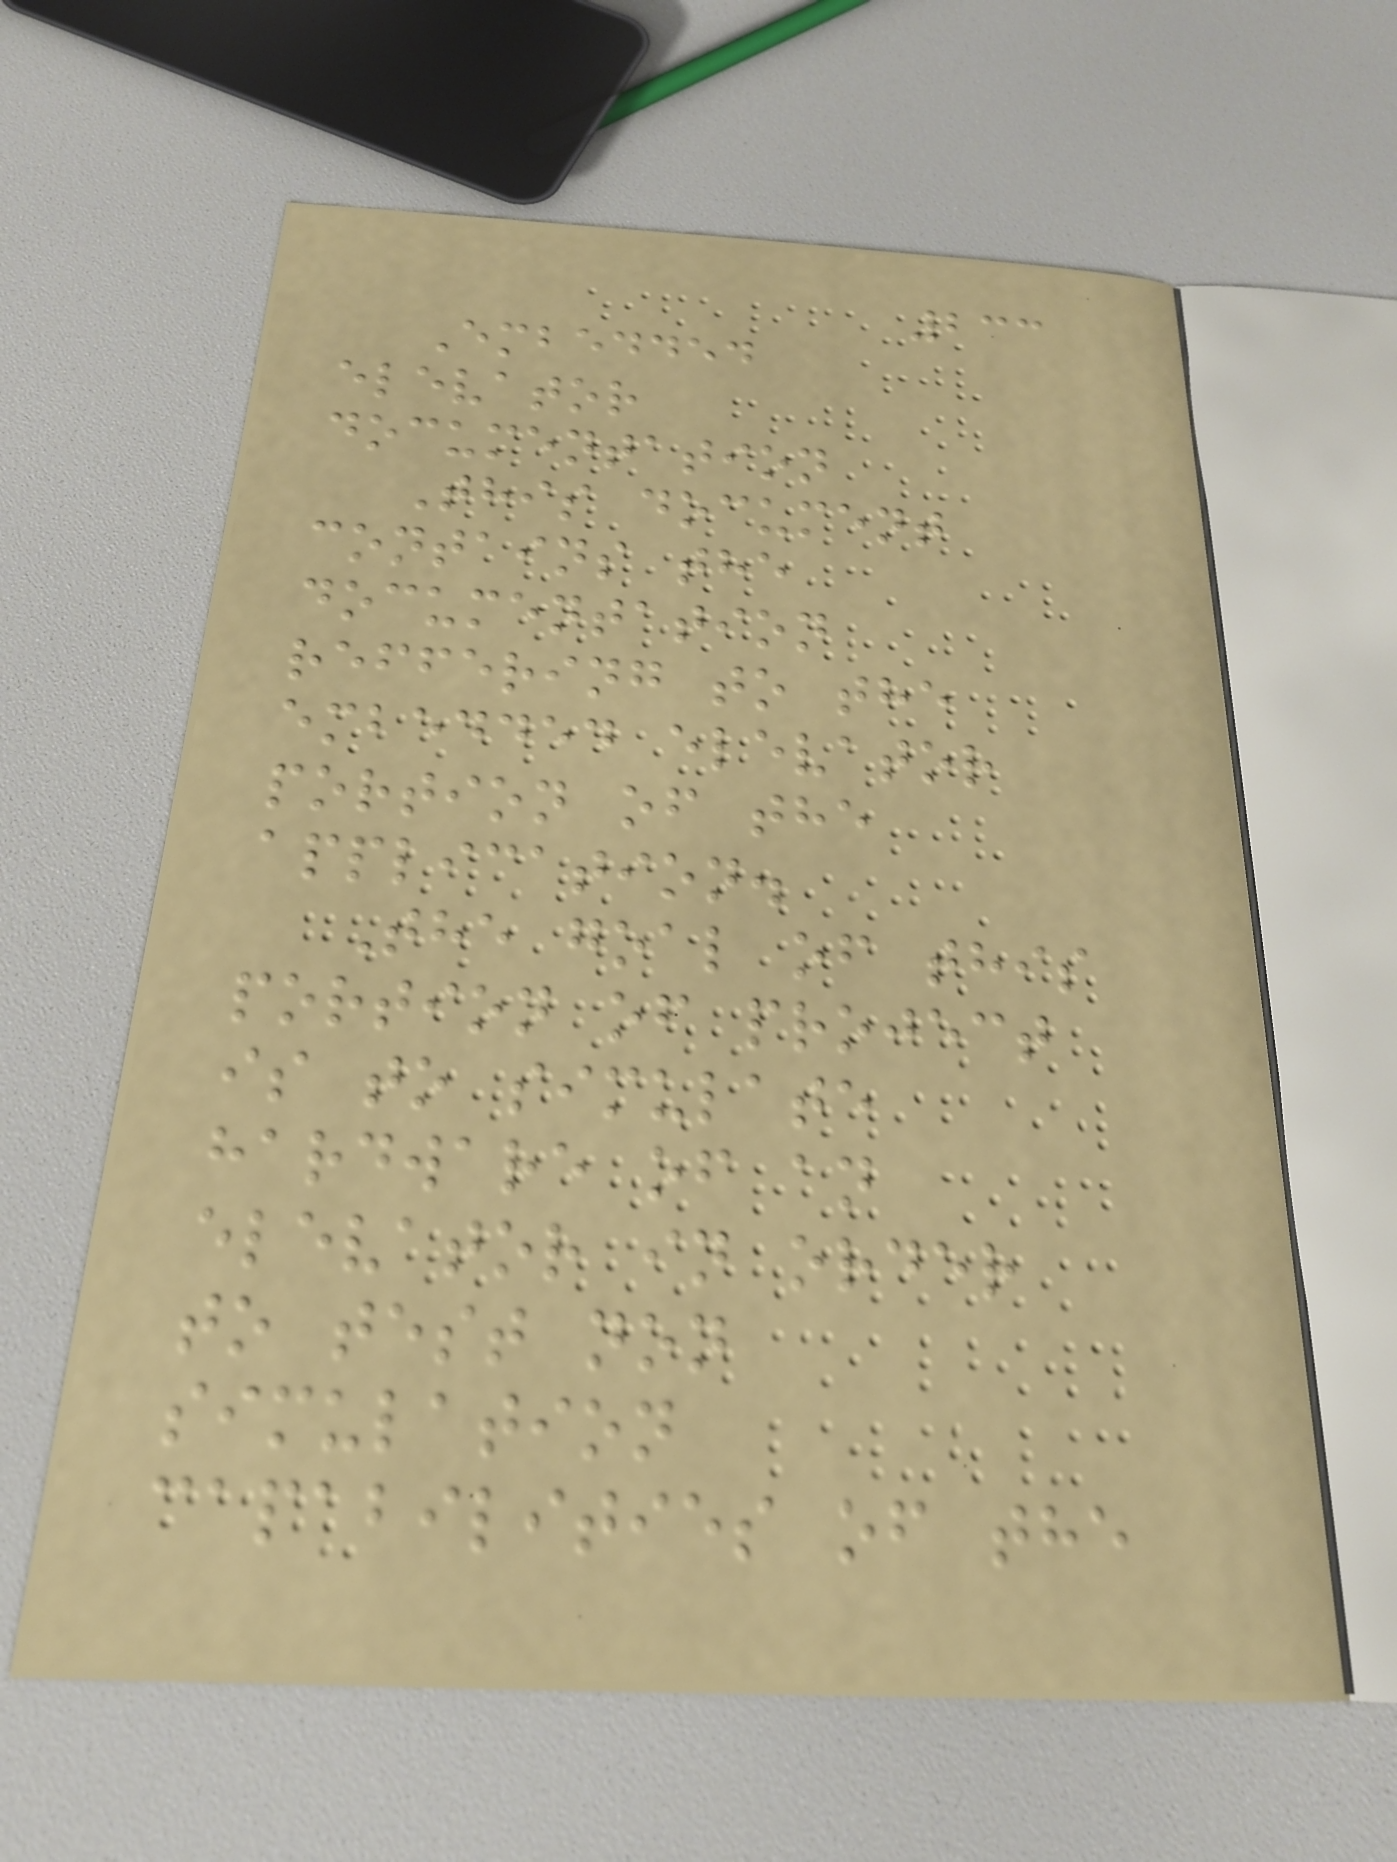233
Embedded
elevator
documentation
This document
contains the
documentation
reffering to the
embedded elevator
portion of the
application.
The goal of this
portion of project
is to simulate
hardware of an
elevator in order
to test non
simulation
capabilities of the
